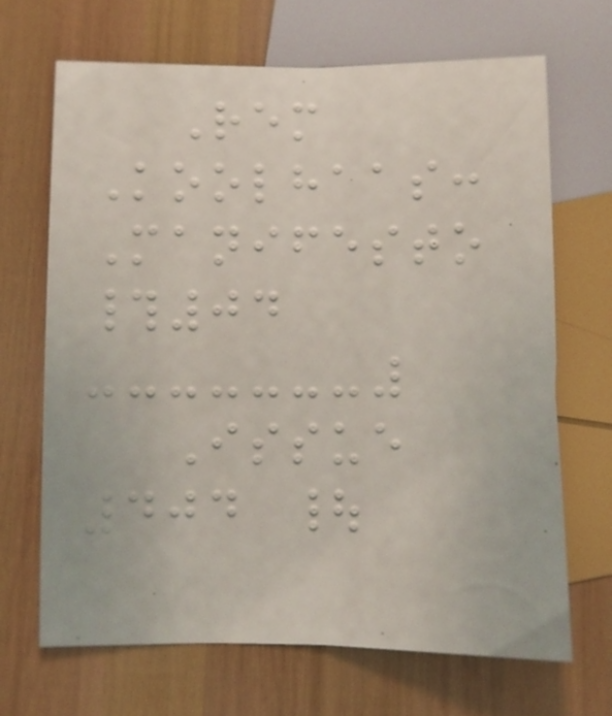Rem
Koolhaas:
Manifesto
#04
Issue
404 |
